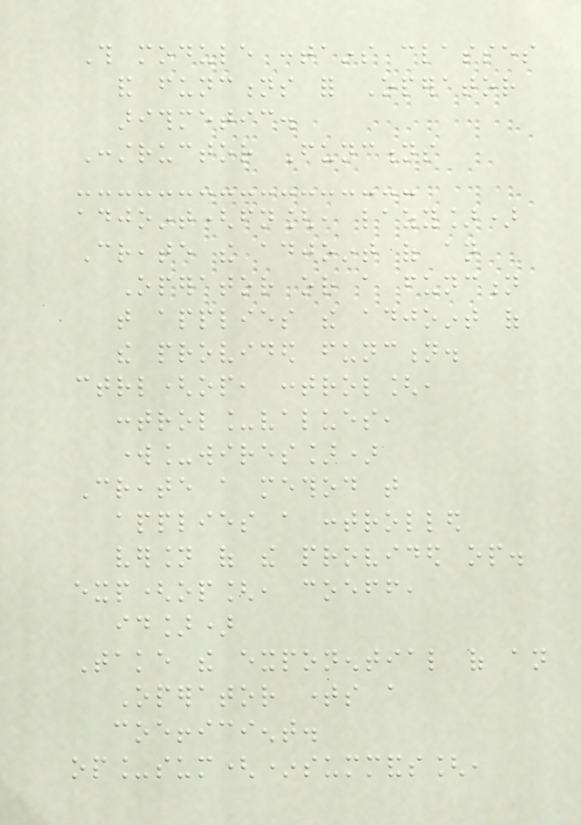This module contains classes
and functions for Operator
arithmetic.
Constructor Functions
adjoint(fn[, lazy])
Create the adjoint of an
Operator or a function
that applies the adjoint of
the provided function.
ctrl(op, control[,
control_values,
work_wires])
Create a method that
applies a controlled
version of the provided op.
exp(op[, coeff,
id])
Take the exponential of an
Operator times a
coefficient.
op_sum(*summands[,
